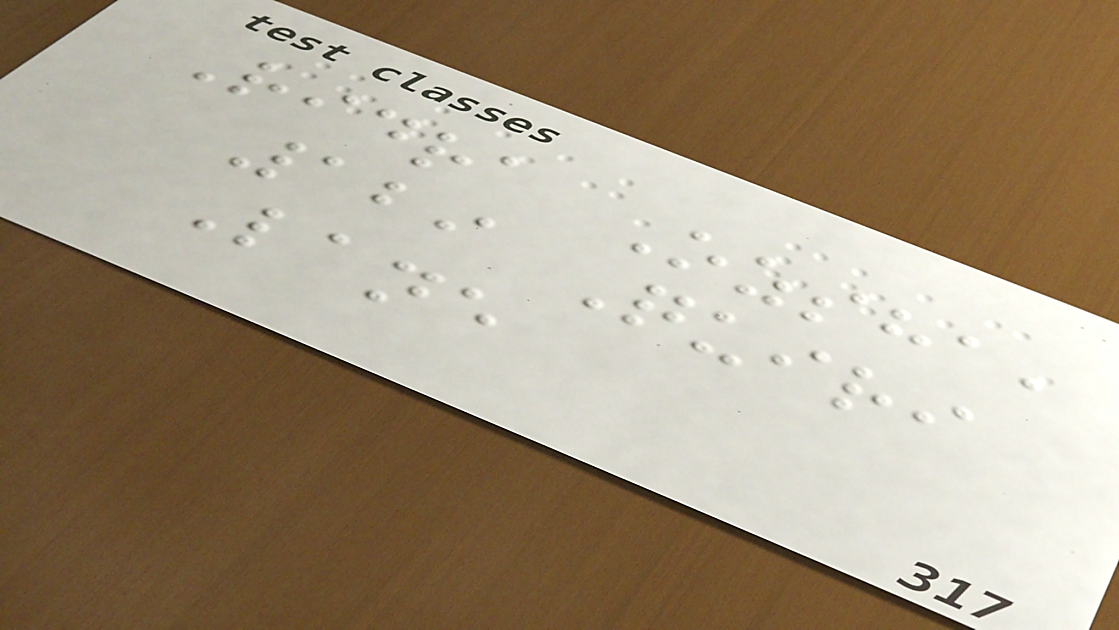Ridra Ozsha,
129 Quiri
Lane
